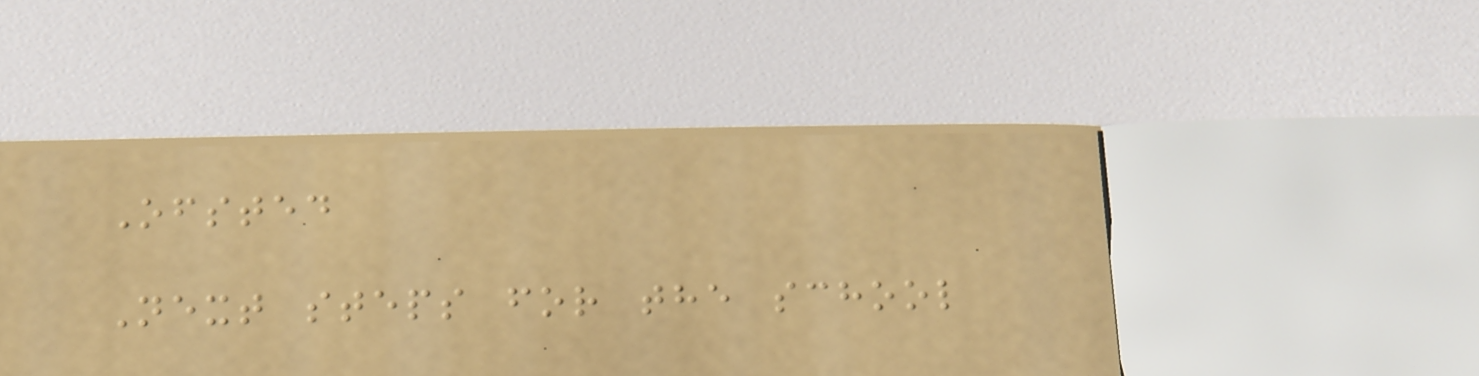Ofsted
Next steps for the school
